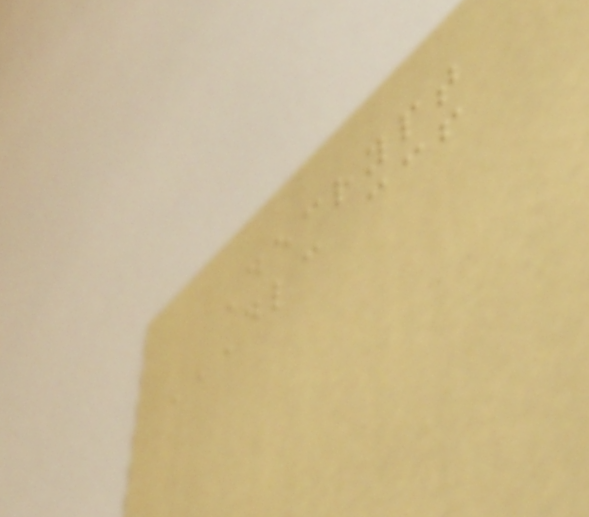Decrypt
DLC CCF
